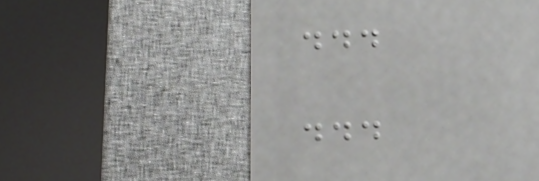...
...
